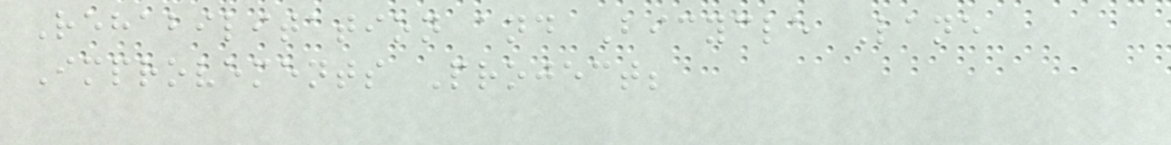Rehabilitation and Bicycle Lane
Improvements Project;
